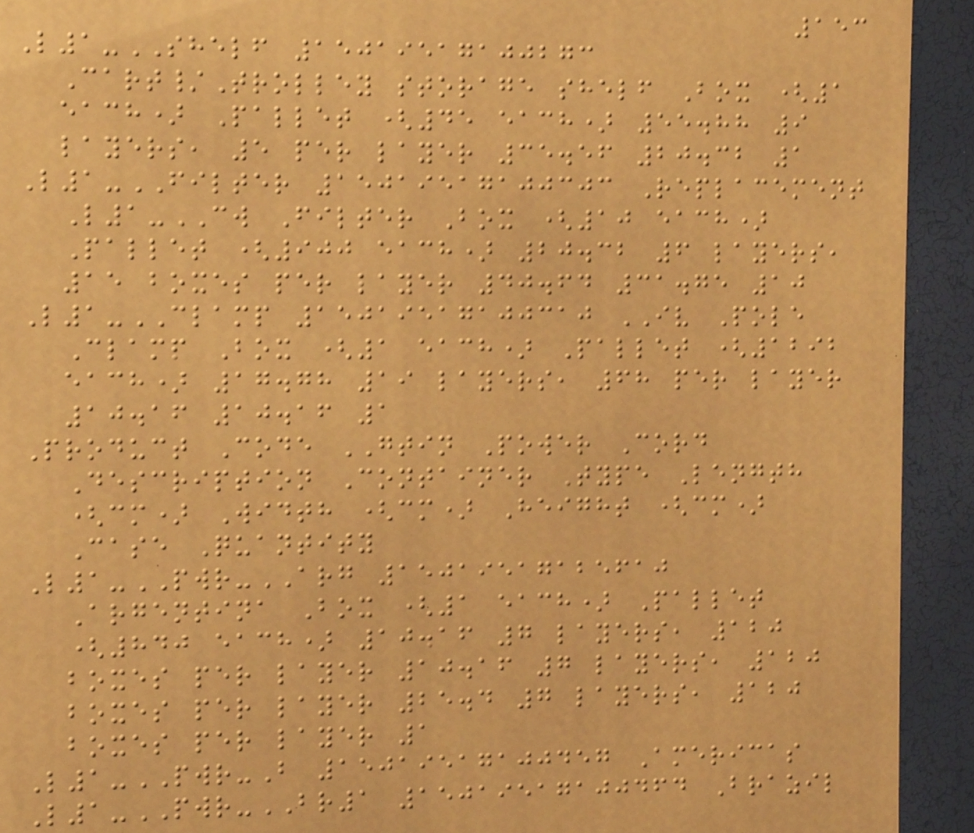153
L1-SHELF 15019517100273
Cart/Trolley storage shelf Box (1
each) Pallet (45 each) 55.88 9
layers, 5 per layer 35.56 20.32 1
L1-FILTER 15019517100303 Replacement
L1-CW Filter Box (10 each)
Pallet (900 each) 20.32 6 layers,
15 boxes per layer 40.64 31.75 10
L1-CLAMP 15019517100310 IV Pole
Clamp Box (1 each) Pallet (1292
each) 17.78 19 layers, 68 per layer
10.16 10.16 1
Product Code GTIN Power Cord
Description Container Type Length
(cm) Width (cm) Height (cm)
Case Quantity
L1-PWR-ARG 15019517125610
Argentina Box (1 each) Pallet
(840 each) 10.16 7 layers, 120
boxes per layer 10.16 7 layers, 120
boxes per layer 25.4 7 layers, 120
boxes per layer 1
L1-PWR-B 15019517100457 Americas
L1-PWR-BR1 15019517100464 Brazil
